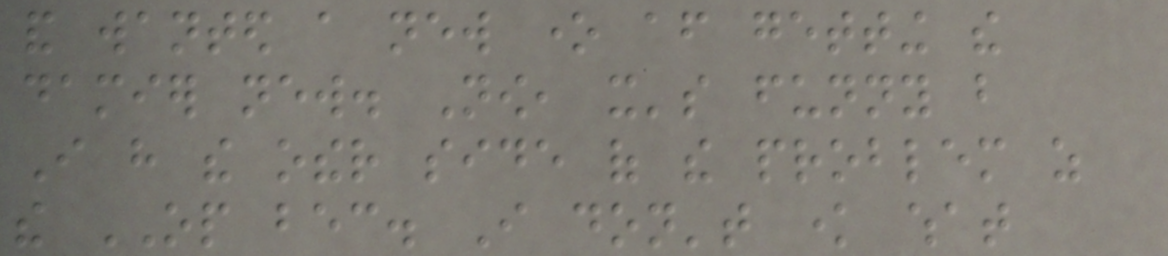and wanted a new one after getting the
damier new. Now, it's funny but
I have the other side of the problem as
the OP bec. I don't know what
